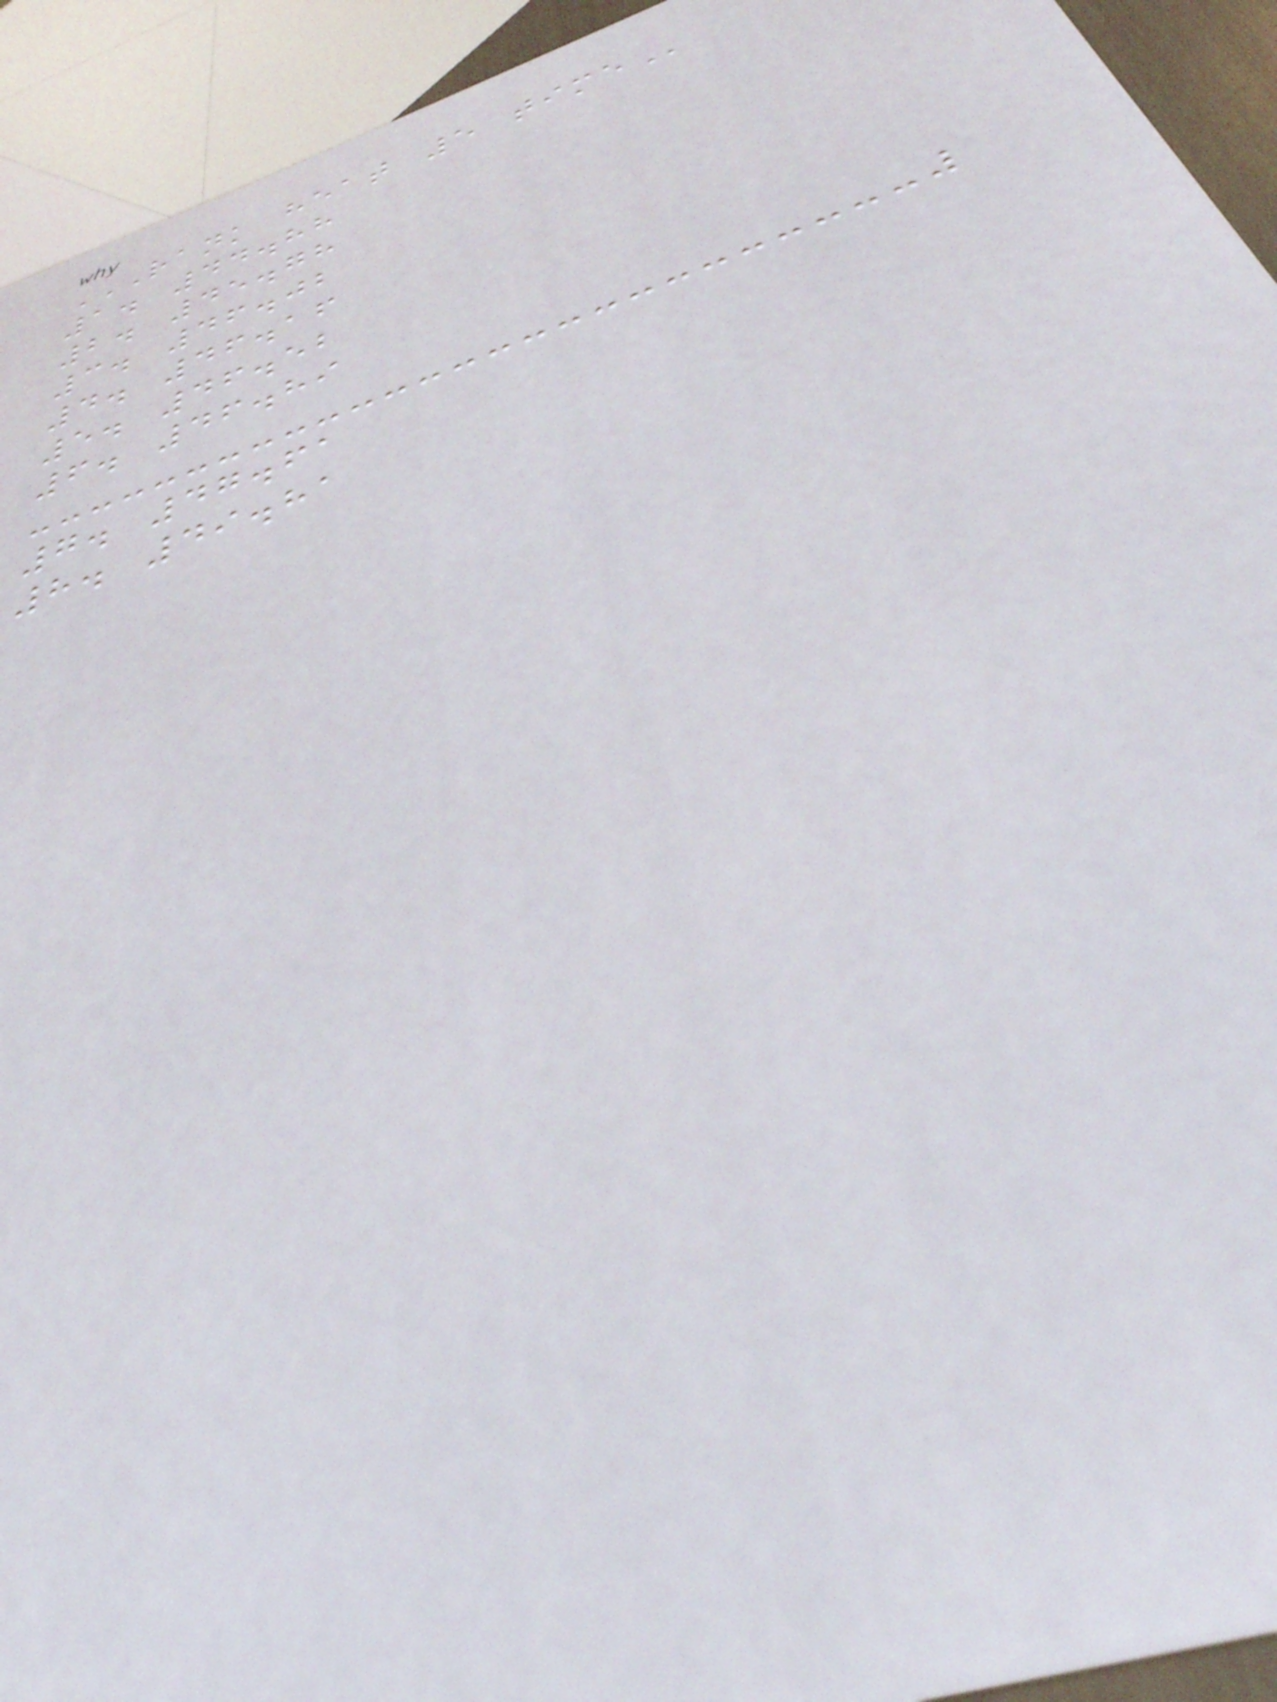RANK HEAT 5 TIME
1. 44.88
2. 45.78
3. 46.02
4. 46.16
5. 46.52
6. 46.89
7. 47.61
8. 49.81
